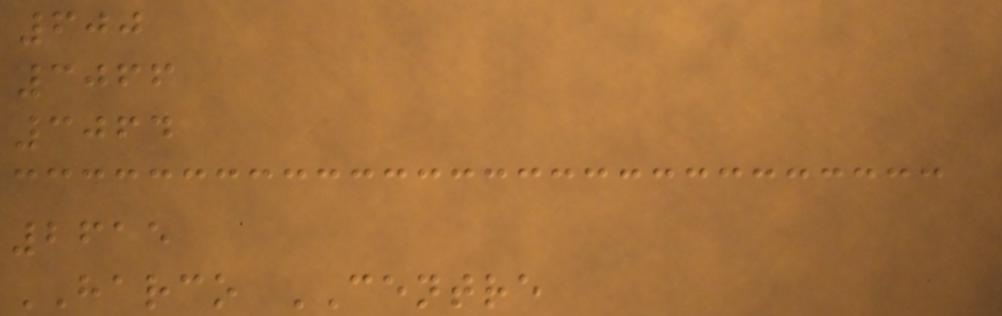600
3066
3064
2615
HARCO CENTRE
